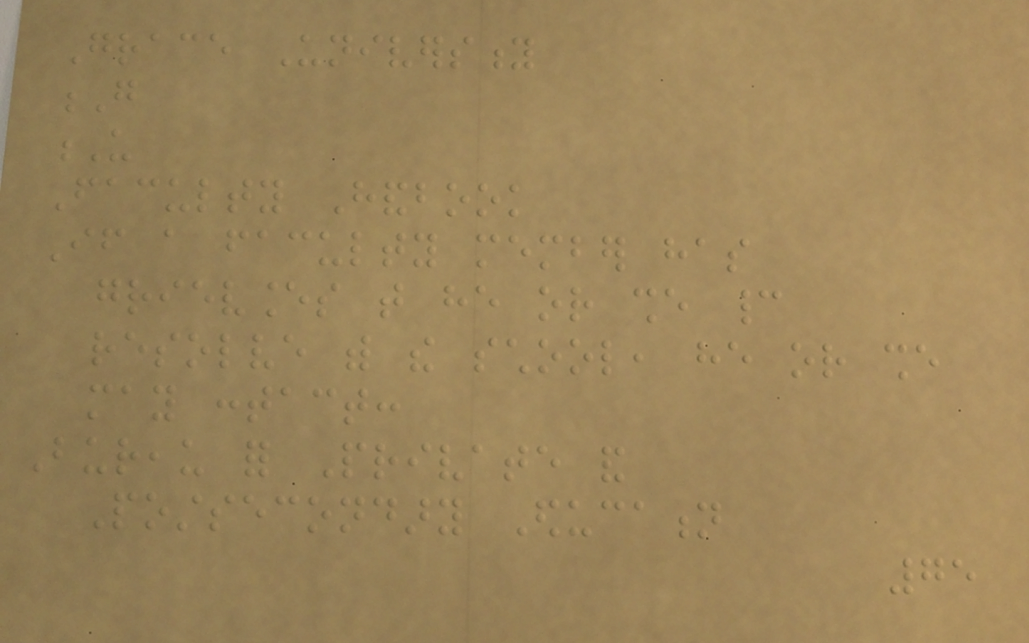Grace University
G
U
Faculty Handbook
If a faculty member has
grievances that he or she cannot
resolve with the school, he or she
may contact:
Bureau for Private and
Postsecondary Education
75
